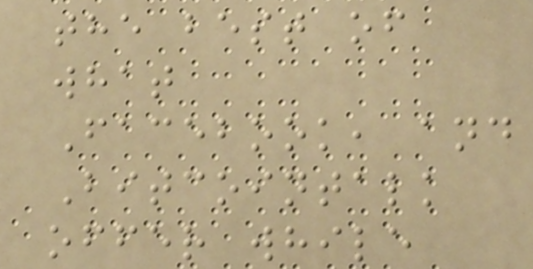the best of
what
Facebook, and
Bitcointalk
offer while
